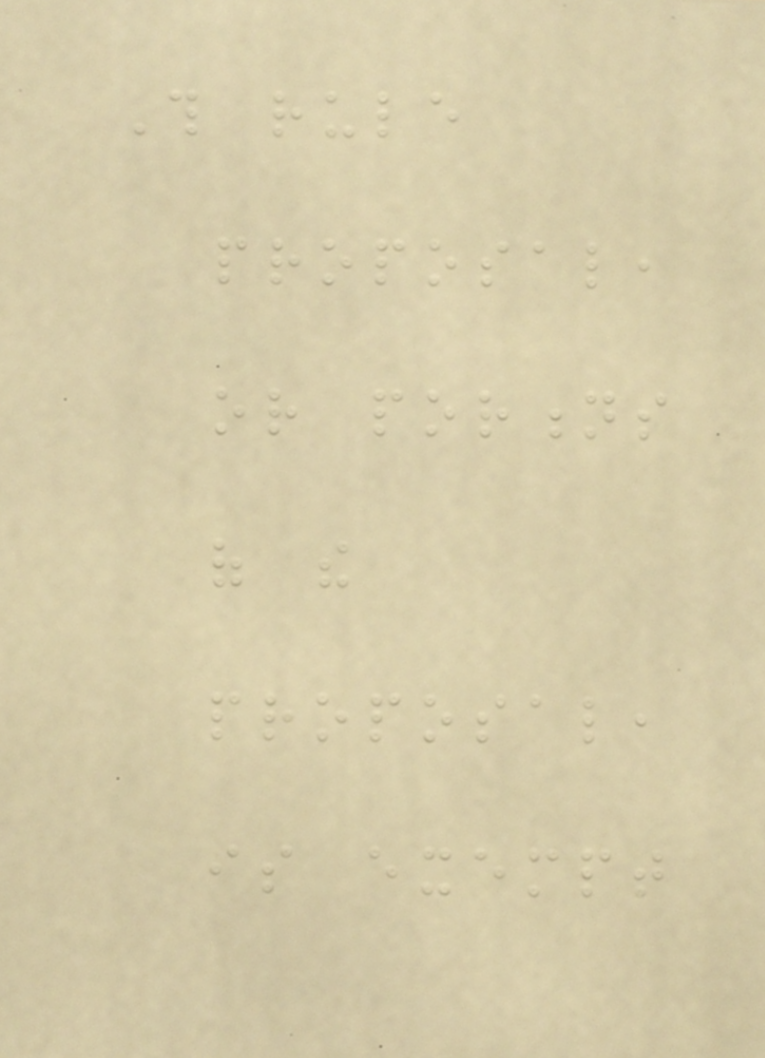This rule
proposal,
or portions
of the
proposal,
is exempt
